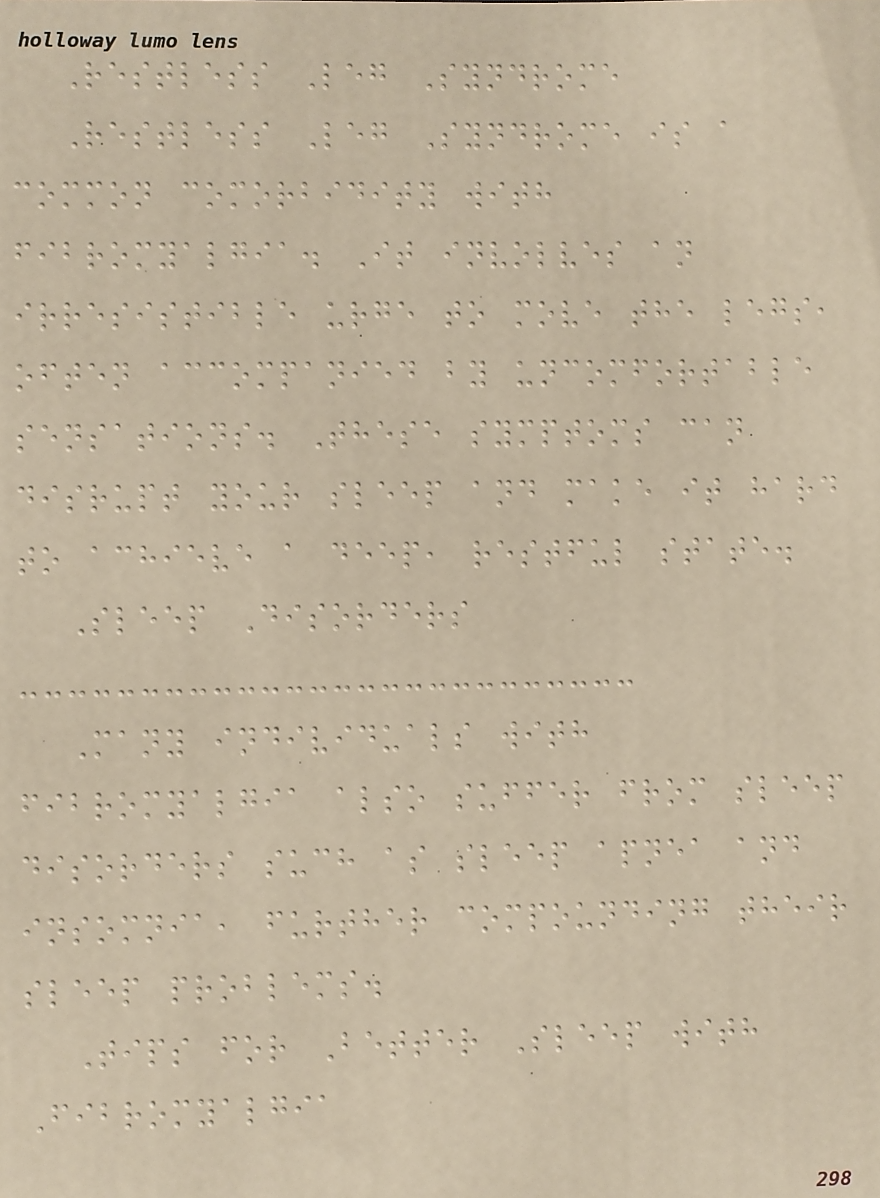Restless Leg Syndrome
Restless Leg Syndrome is a
common comorbidity with
fibromyalgia. It involves an
irresistible urge to move the legs,
often accompanied by uncomfortable
sensations. These symptoms can
disrupt your sleep and make it hard
to achieve a deep, restful state.
Sleep Disorders
Many individuals with
fibromyalgia also suffer from sleep
disorders such as sleep apnea and
insomnia, further compounding their
sleep problems.
Tips for Better Sleep with
Fibromyalgia
